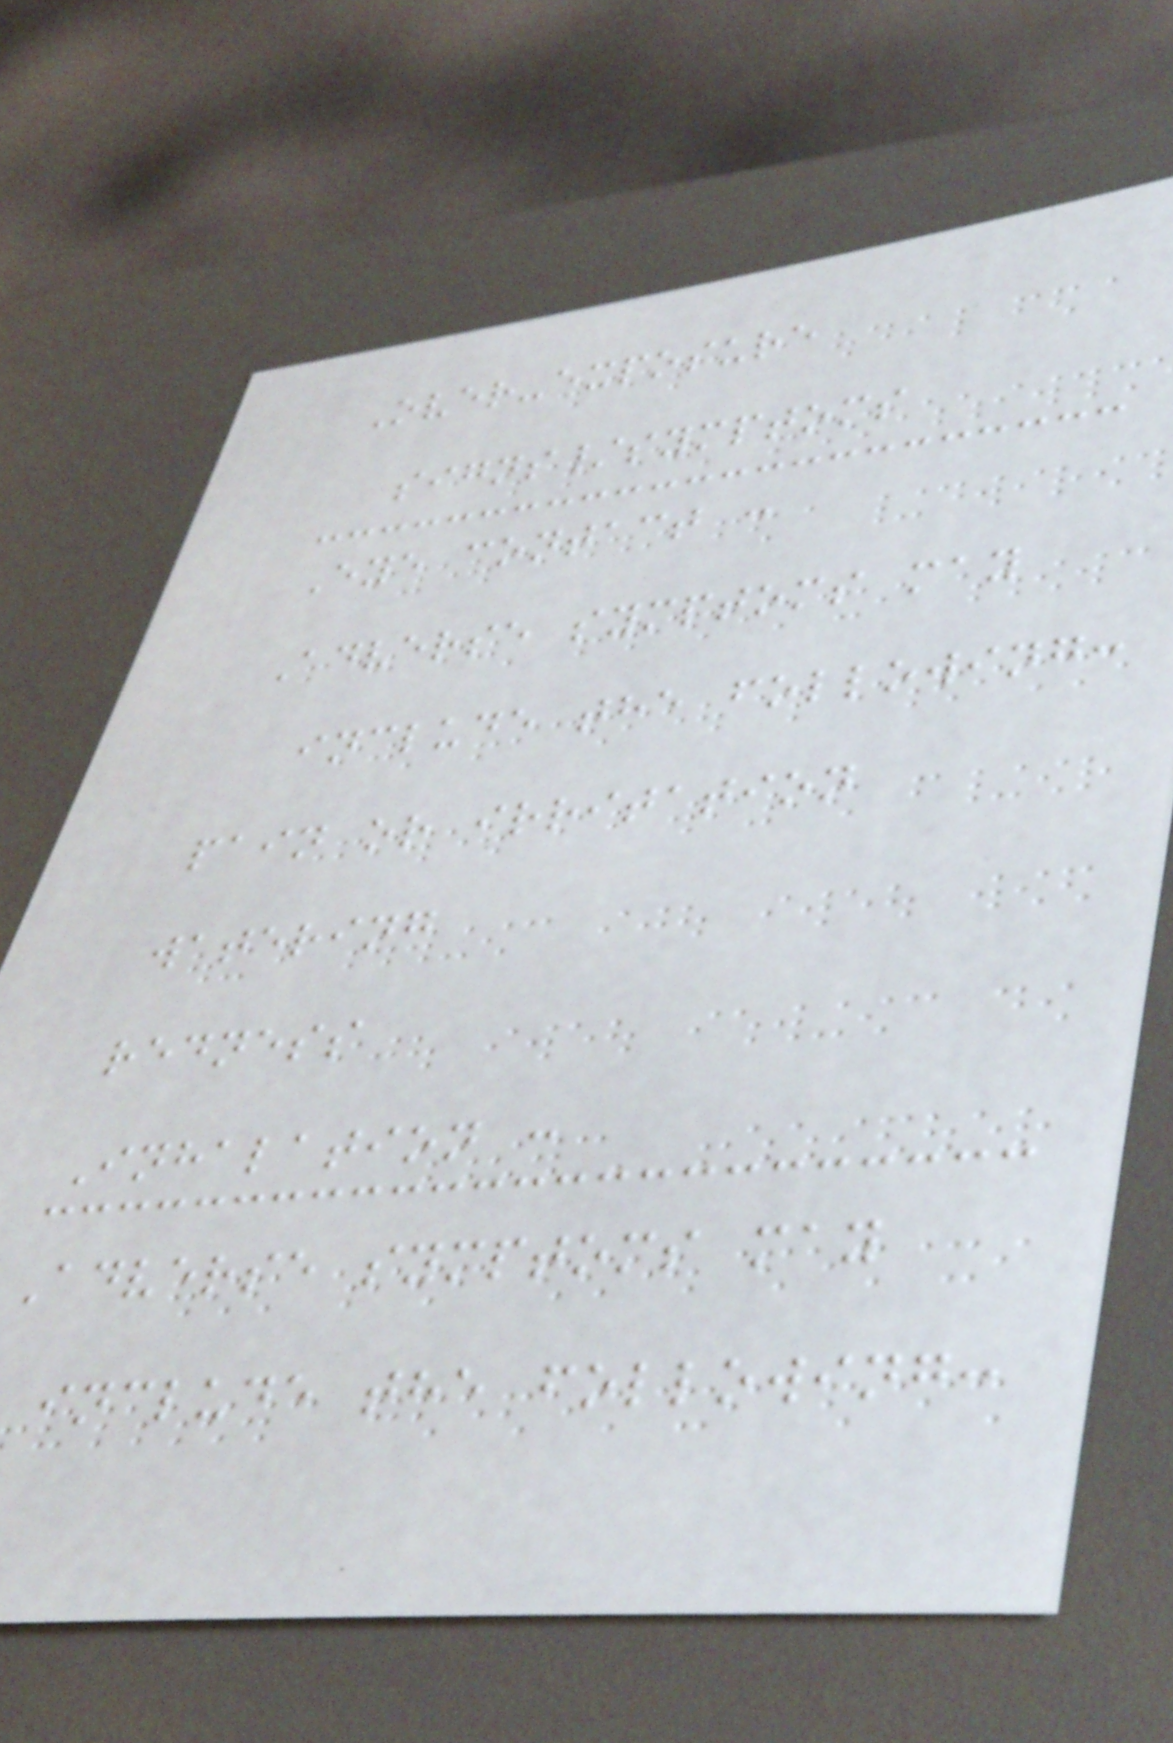Over-exposure
signs/symptoms
Eye contact :
Adverse symptoms may
include the following:
pain or irritation
watering
redness
Inhalation :
Adverse symptoms may
include the following:
